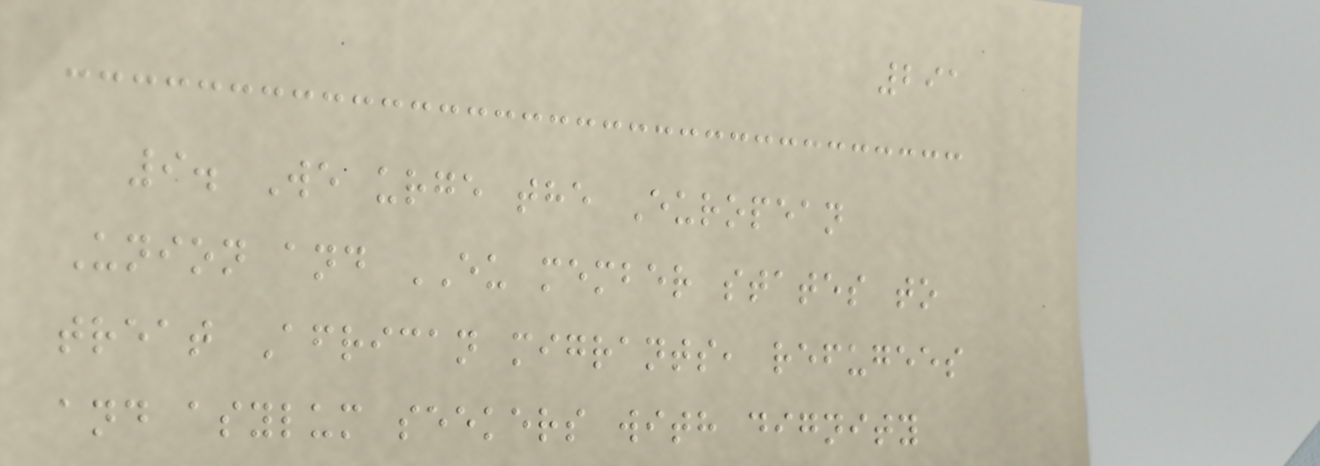291
9. We urge the European
Union and EU member states to
treat African migrants, refugees
and asylum seekers with dignity
